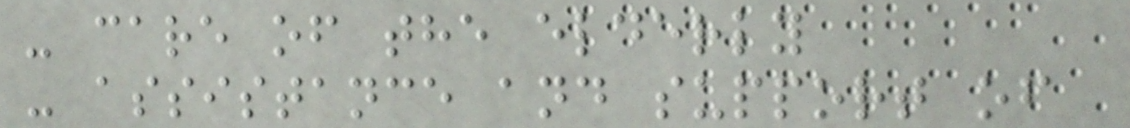- care of the elderly
- assistance and support of
